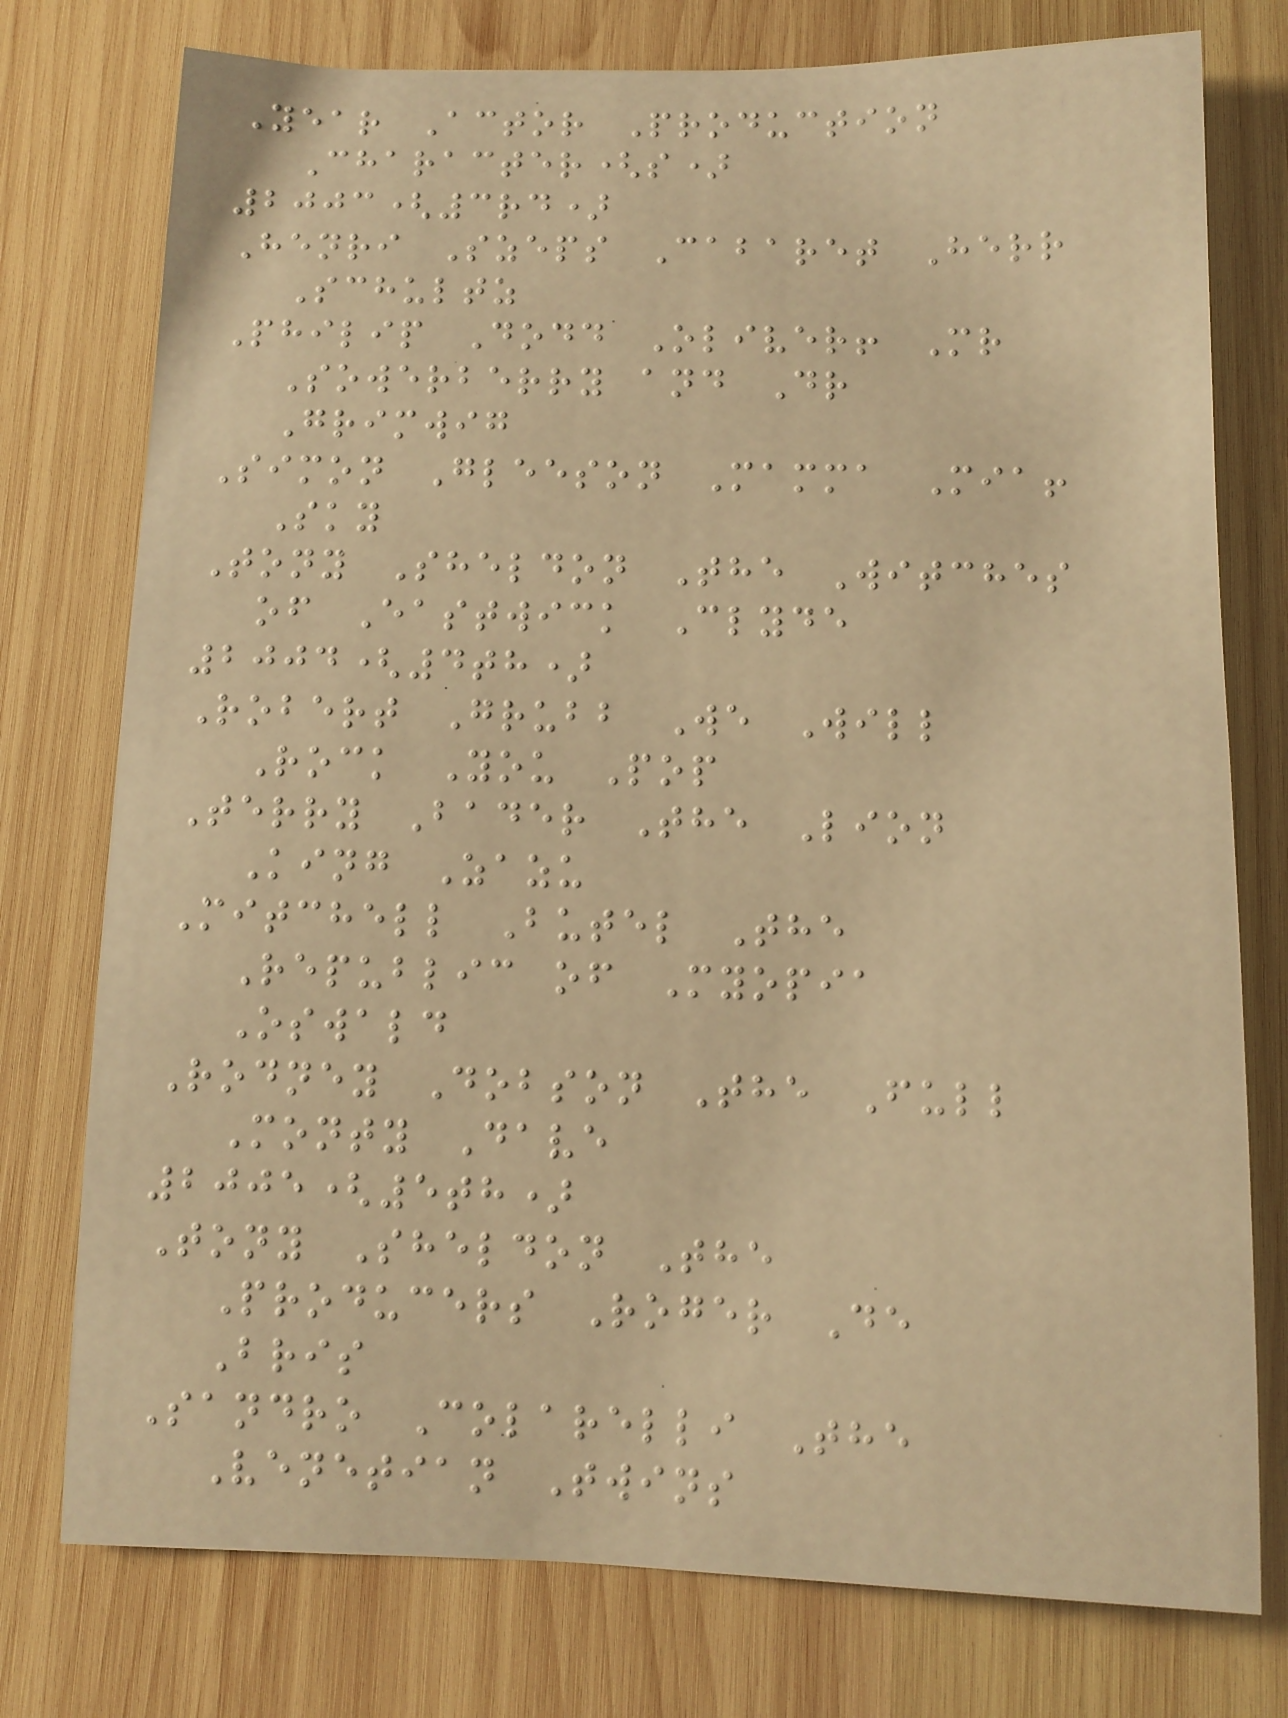Year Actor Production
Character(s)
2003(3rd)
Henri Szeps Cabaret Herr
Schultz
Philip Dodd Oliver! Mr
Sowerberry and Dr
Grimwig
Simon Gleeson Mamma Mia!
Sky
Tony Sheldon The Witches
of Eastwick Clyde
2004(4th)
Robert Grubb We Will
Rock You Pop
Terry Bader The Lion
King Zazu
Mitchell Butel The
Republic of Myopia
Oswald
Rodney Dobson The Full
Monty Dave
2005(5th)
Tony Sheldon The
Producers Roger De
Bris
Sandro Colarelli The
Venetian Twins
